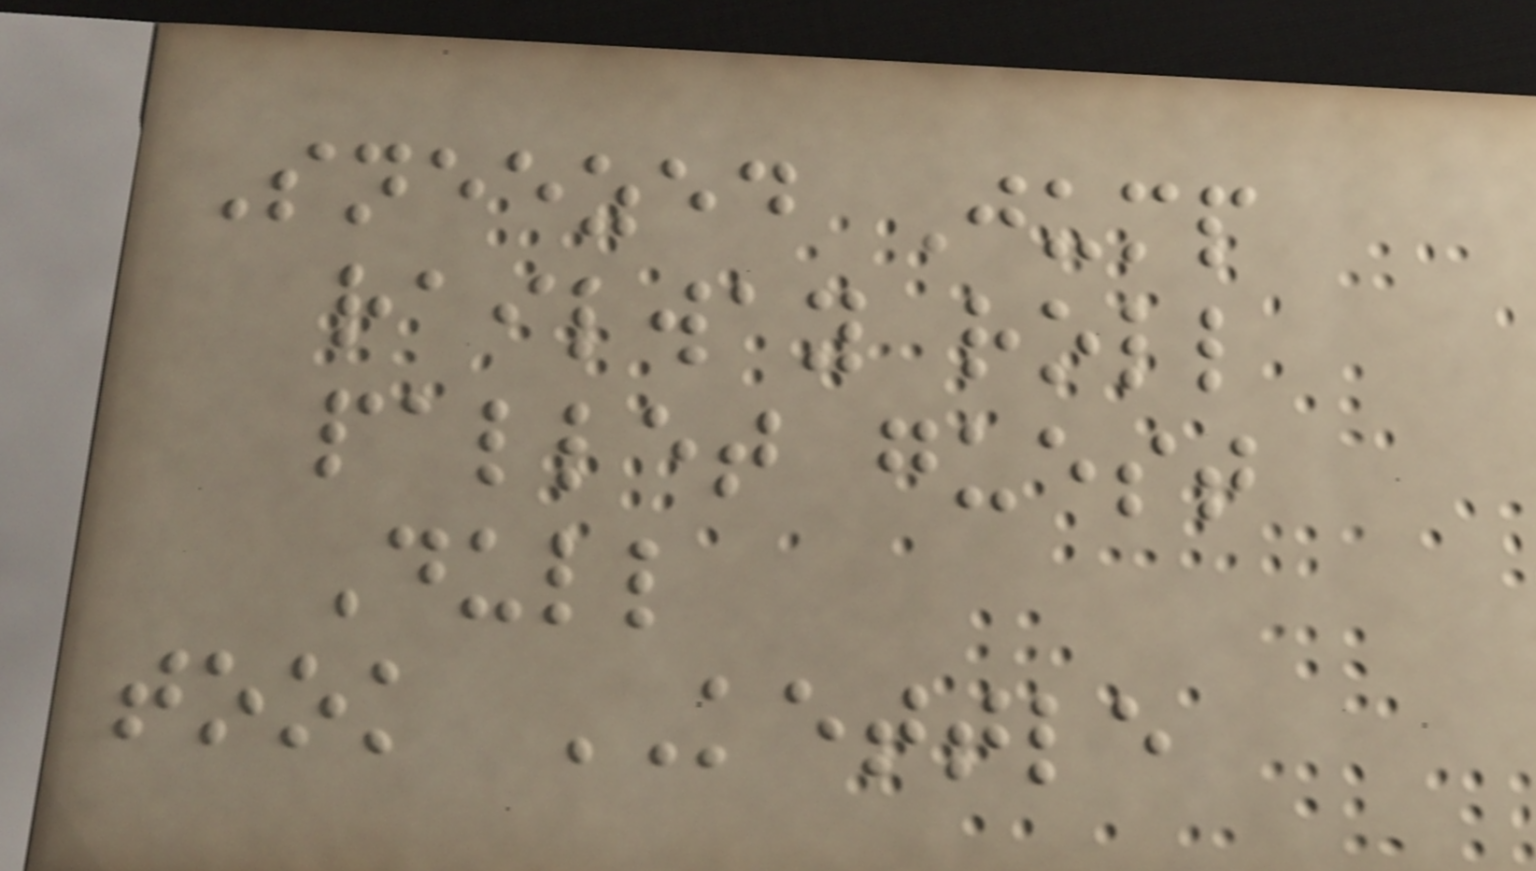Sneezed Jump
railway roll
pallet guest
Dull
took KETTLE
